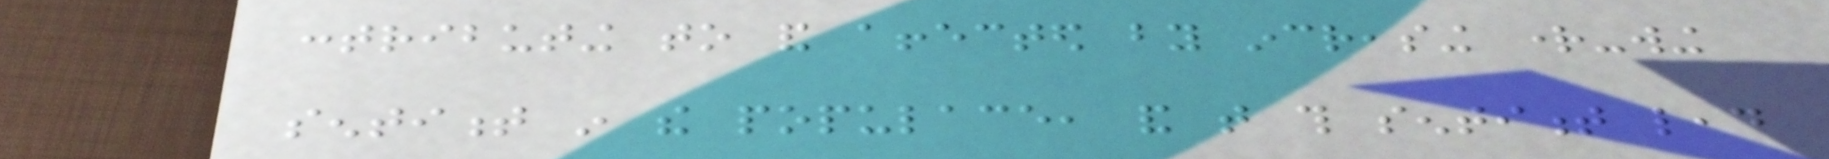contributing to and affected by increasing right-wing
sentiment in the populace, and that this sentiment lead
